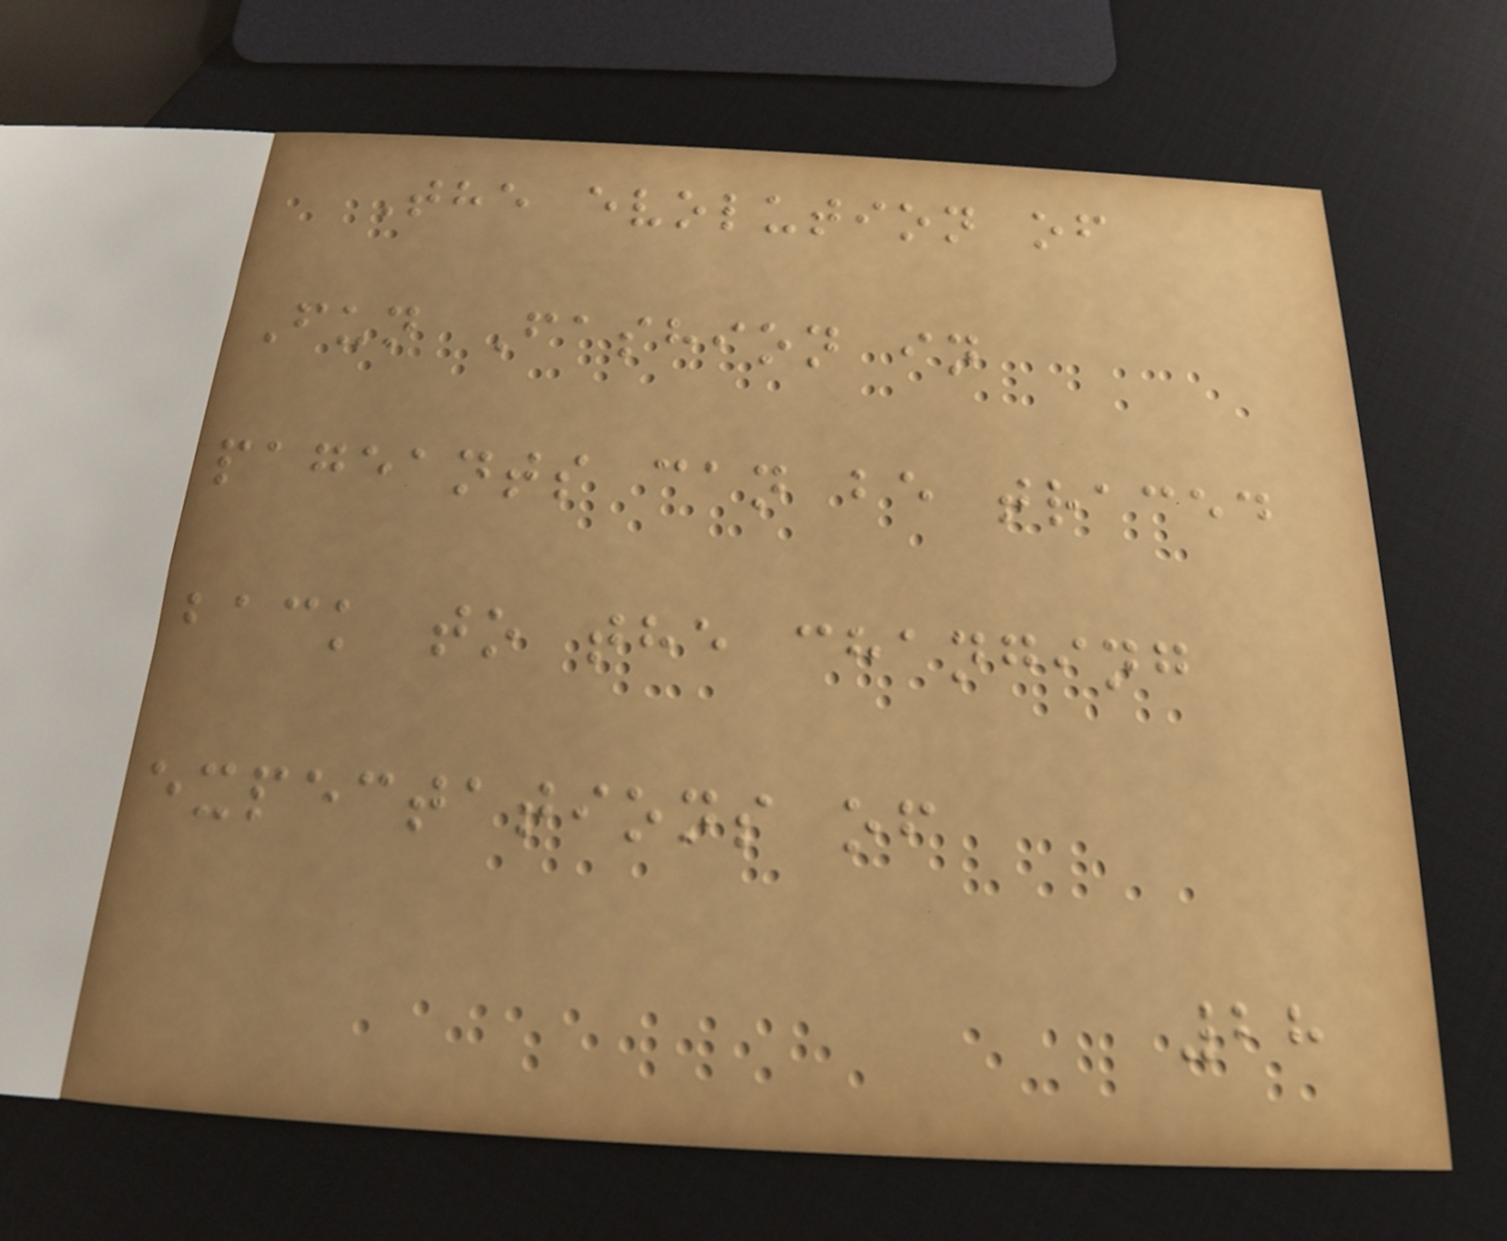The evolution of
Fun Fashion in
pageants can be traced
back to the changing
expectations of
28
